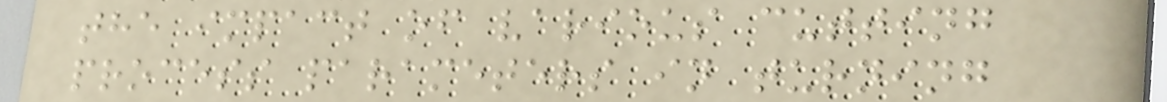the impact of various cutting
process parameters in turning
